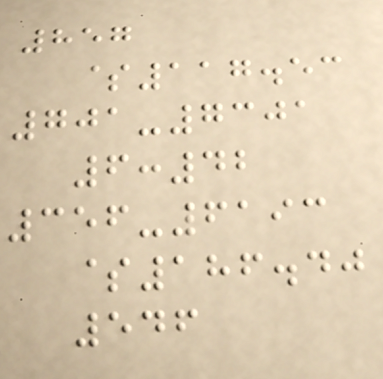857
$117.53
701-7301
6:42
356-6193
$186.40
546
